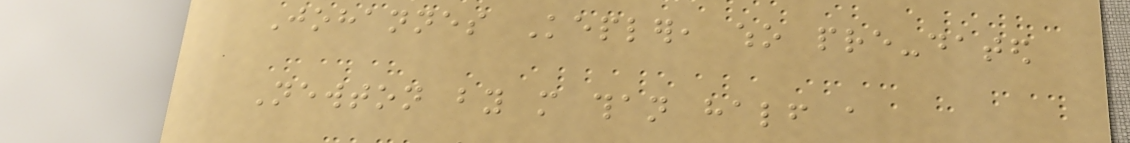Johannes Kepler, who pre-dated
Newton by more than half a
